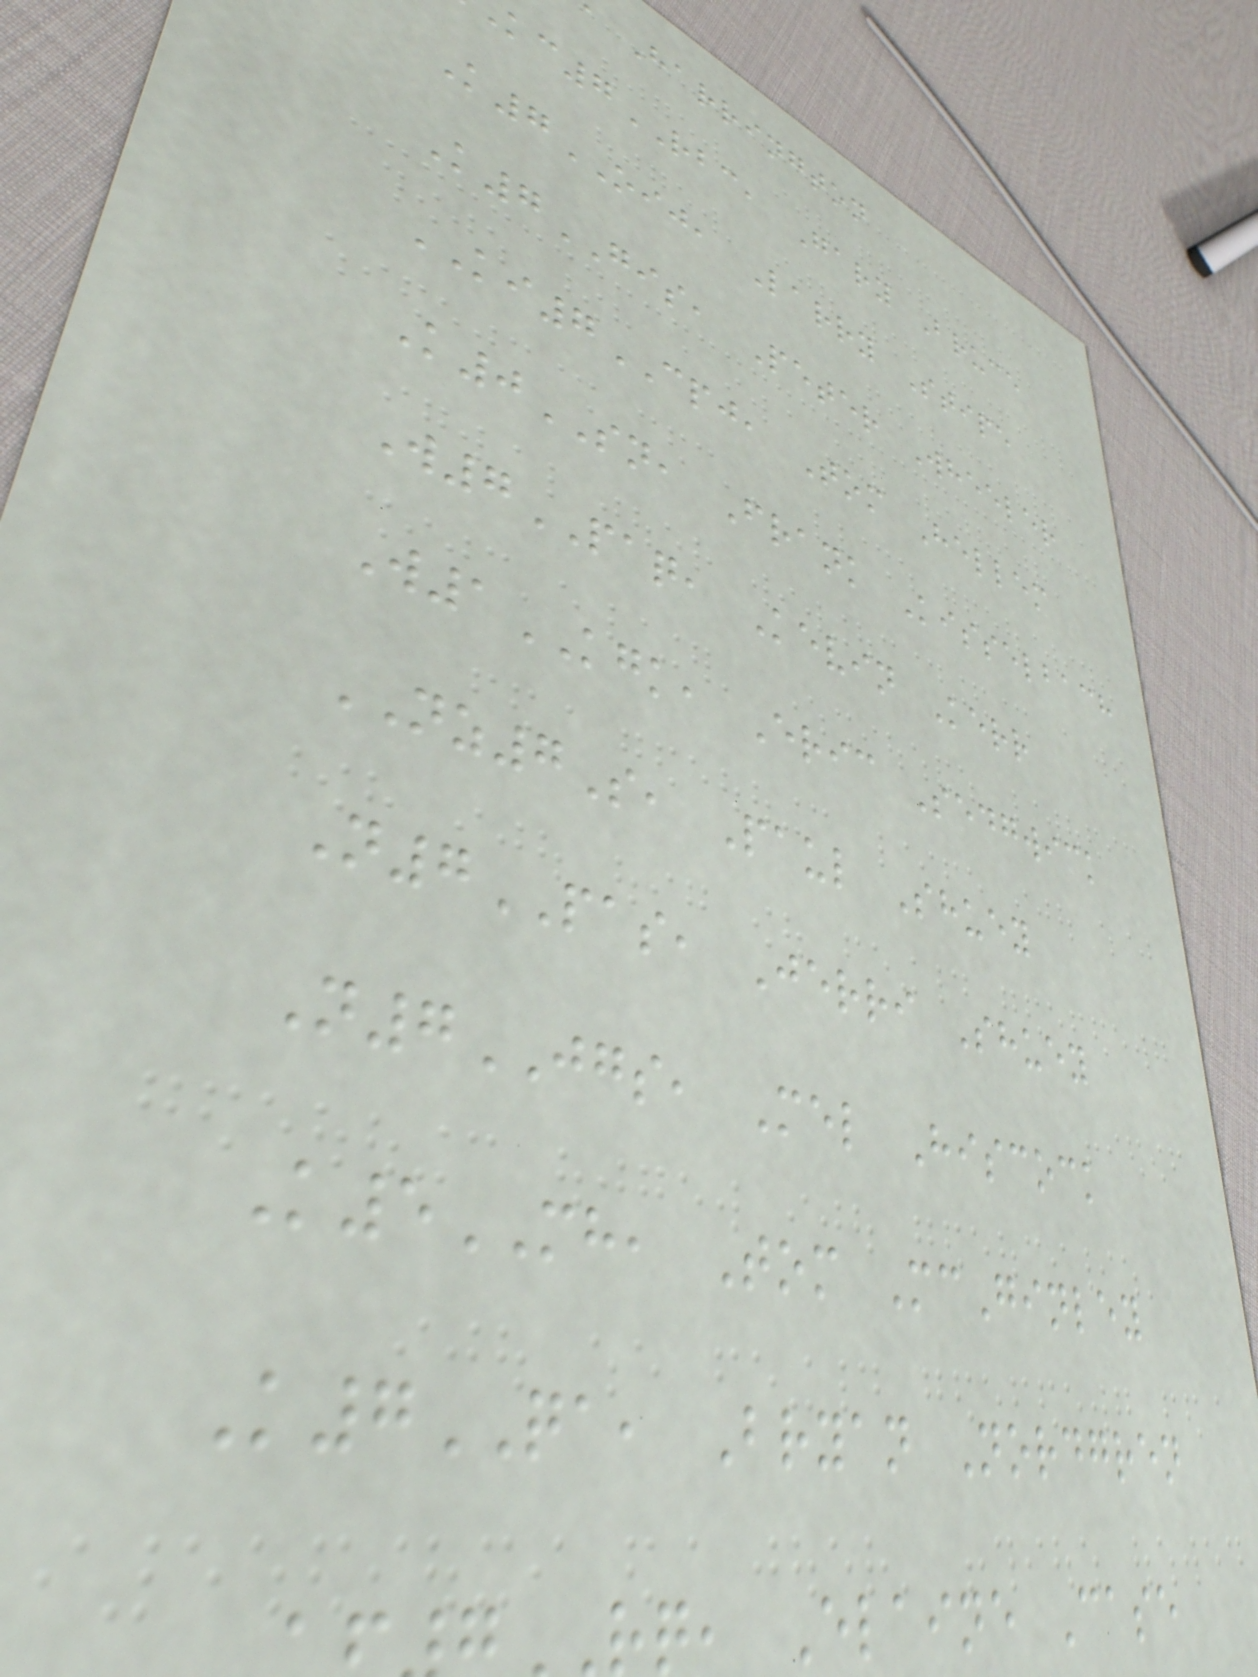Harrington
7RBC, Gary Bruce
K7OIJ, Larry Stipe
K7GIS, Peter Wheeler
KI7CPJ, Tom Hellem
K0SN, Frank Kisselbach
W7PAQ, Kevin Kerr
W1KGK, Eric Sedgwick
NZ7S, Paul Shuey
N7PAS, Jerri Shuey
N7JGS, Mel Hiscock
K5MH, Tom McGinley
K7QA, Bryan Nordgren
rq, Elaine Case
